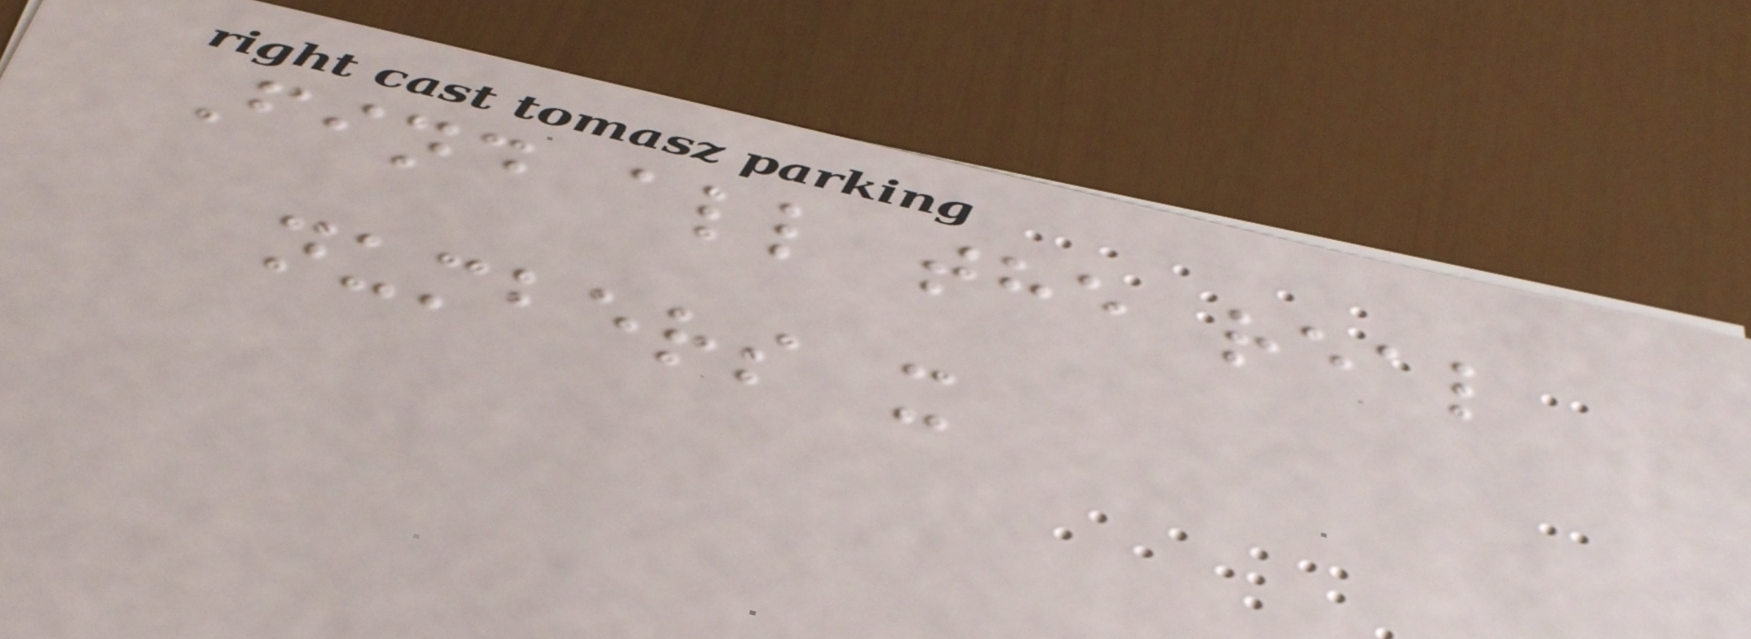Find all the real
numbers x
